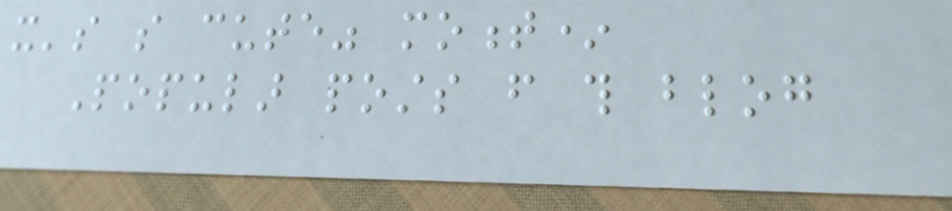it's so cute" moment*
Popular posts from this blog
